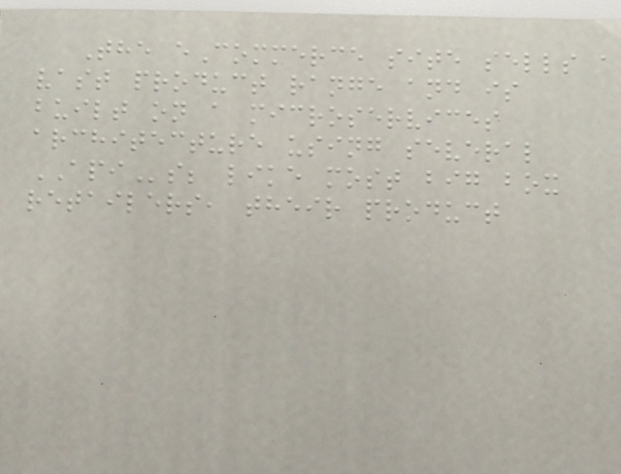The eCommerce site sells a
vast product range and is
built on a microservices
architecture using several
APIs; like most big box
retailers, their product
